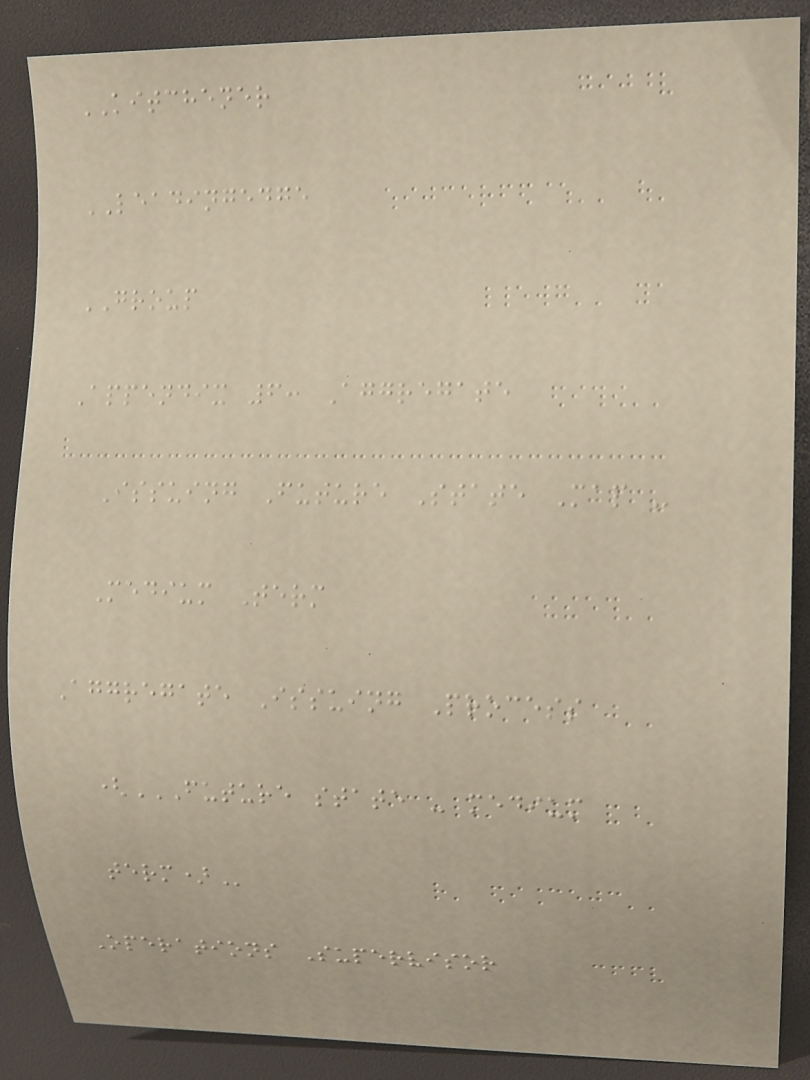KITCHENER
LEADINGEDGE
GROUP
Appendix 6: Aggregate
Issuing Future State Map -
Medium Term
Aggregate Issuing Process
(FUTURE STATE - MEDIUM
TERM)
Operations Supervisor
